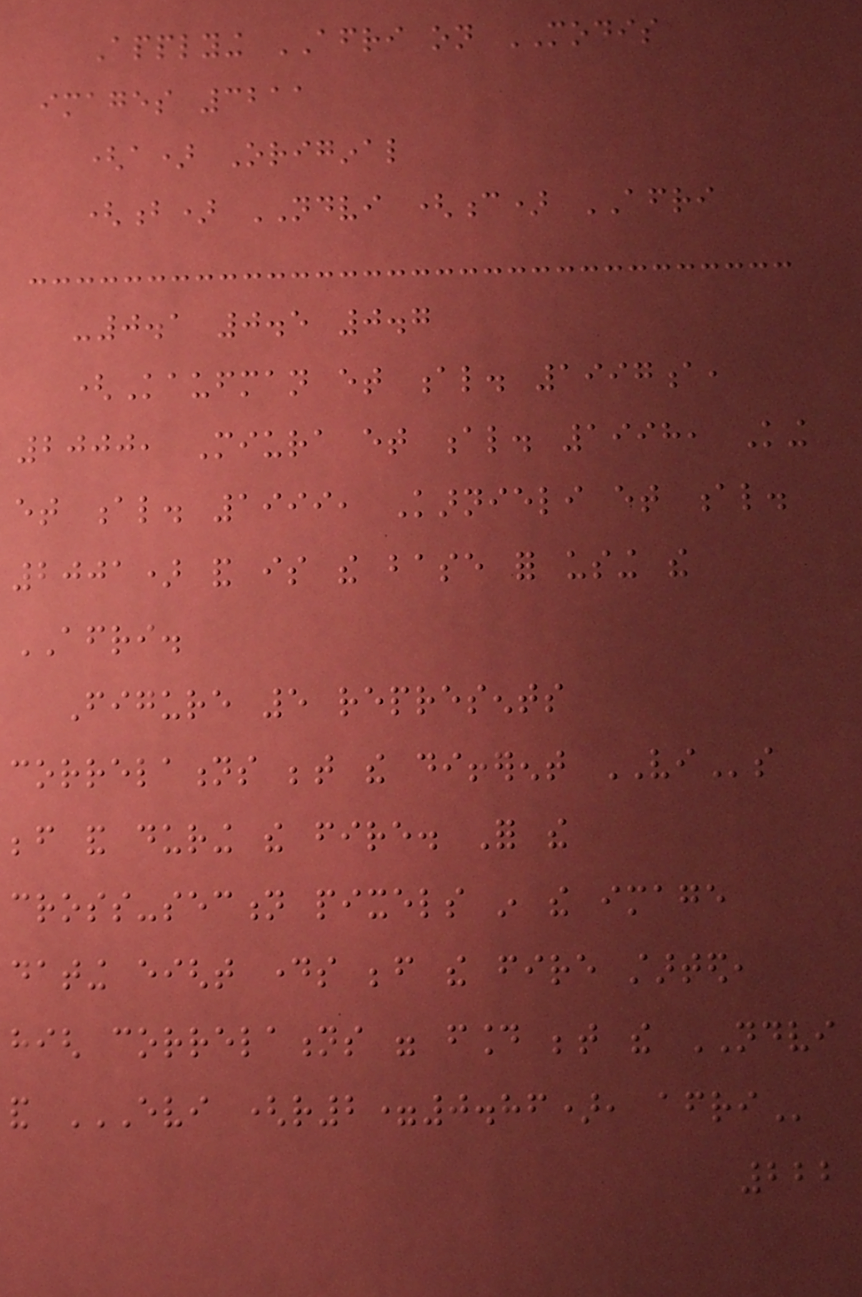Applying AFRI on MODIS
images 3211
(a) Original
(b) NDVI (c) AFRI
-0.1 0.5 0.7
(Kaufman et al. 1997a,
2000, Miura et al. 1998, King
et al. 1999, Karnieli et al.
2001) and is the base for using the
AFRI.
Figure 5 represents
correlations between the different VIs
before and during the fire. For the
cross-section pixels in the image
dating eight days before the fire started,
high correlations were found between the NDVI
and EVI (R2=0.86), AFRI
222
